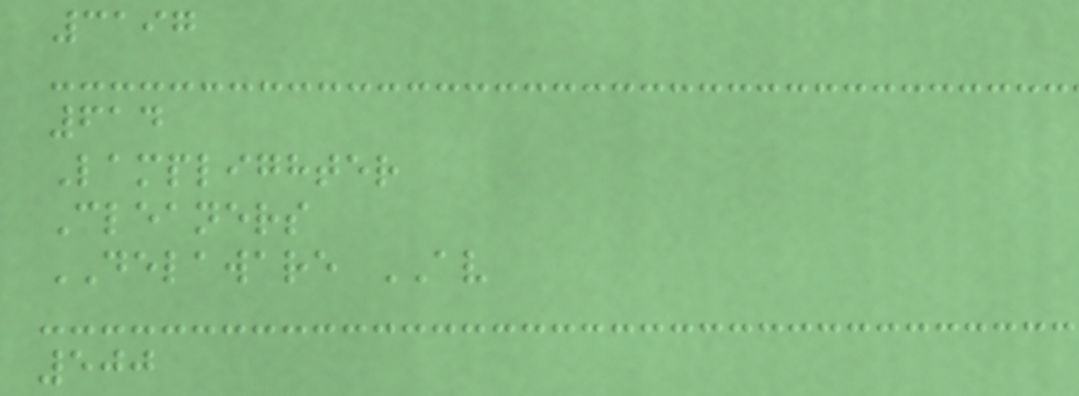3197
614
Lamplighter
Cleaners
DELAWARE AV
500
